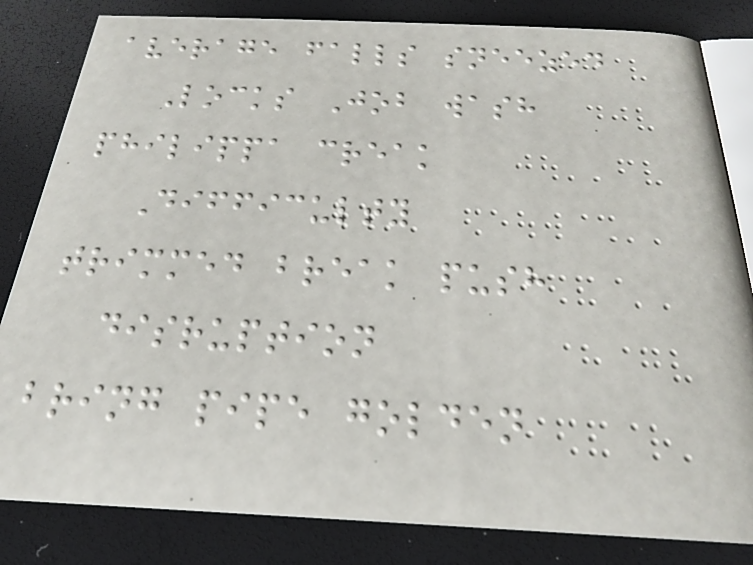average falls sneezed
Locks Job wash
philippa creak
Difficulty
trimmed break push
disruption
bring pipe golden
